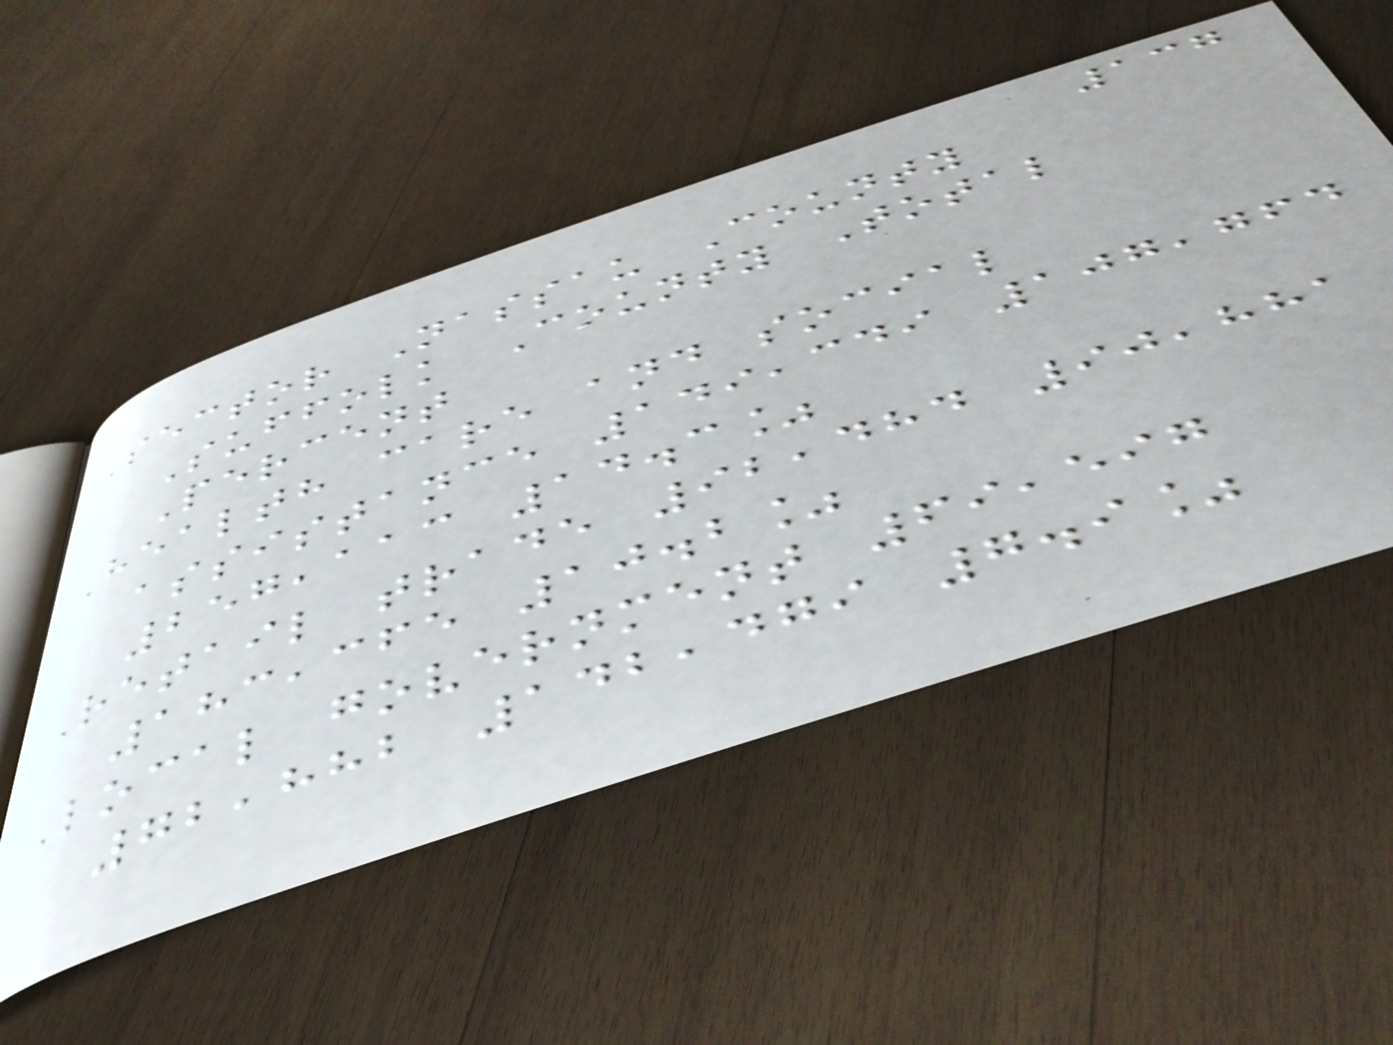137
Sector Nassau County
Suffolk County Total
Percent
Health care and social
assistance 149,349 107,764
257,113 14.3%
Retail trade 92,484 90,881
183,365 10.2%
Local government 69,597
72,882 142,479 7.9%
